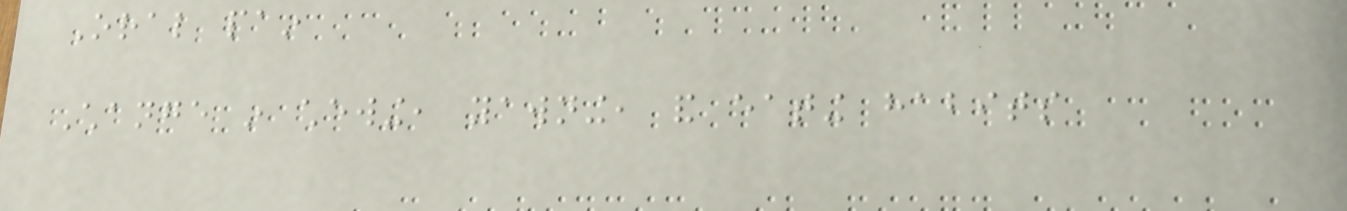Oral pain
Change in chewing, yawning, and eating habits
